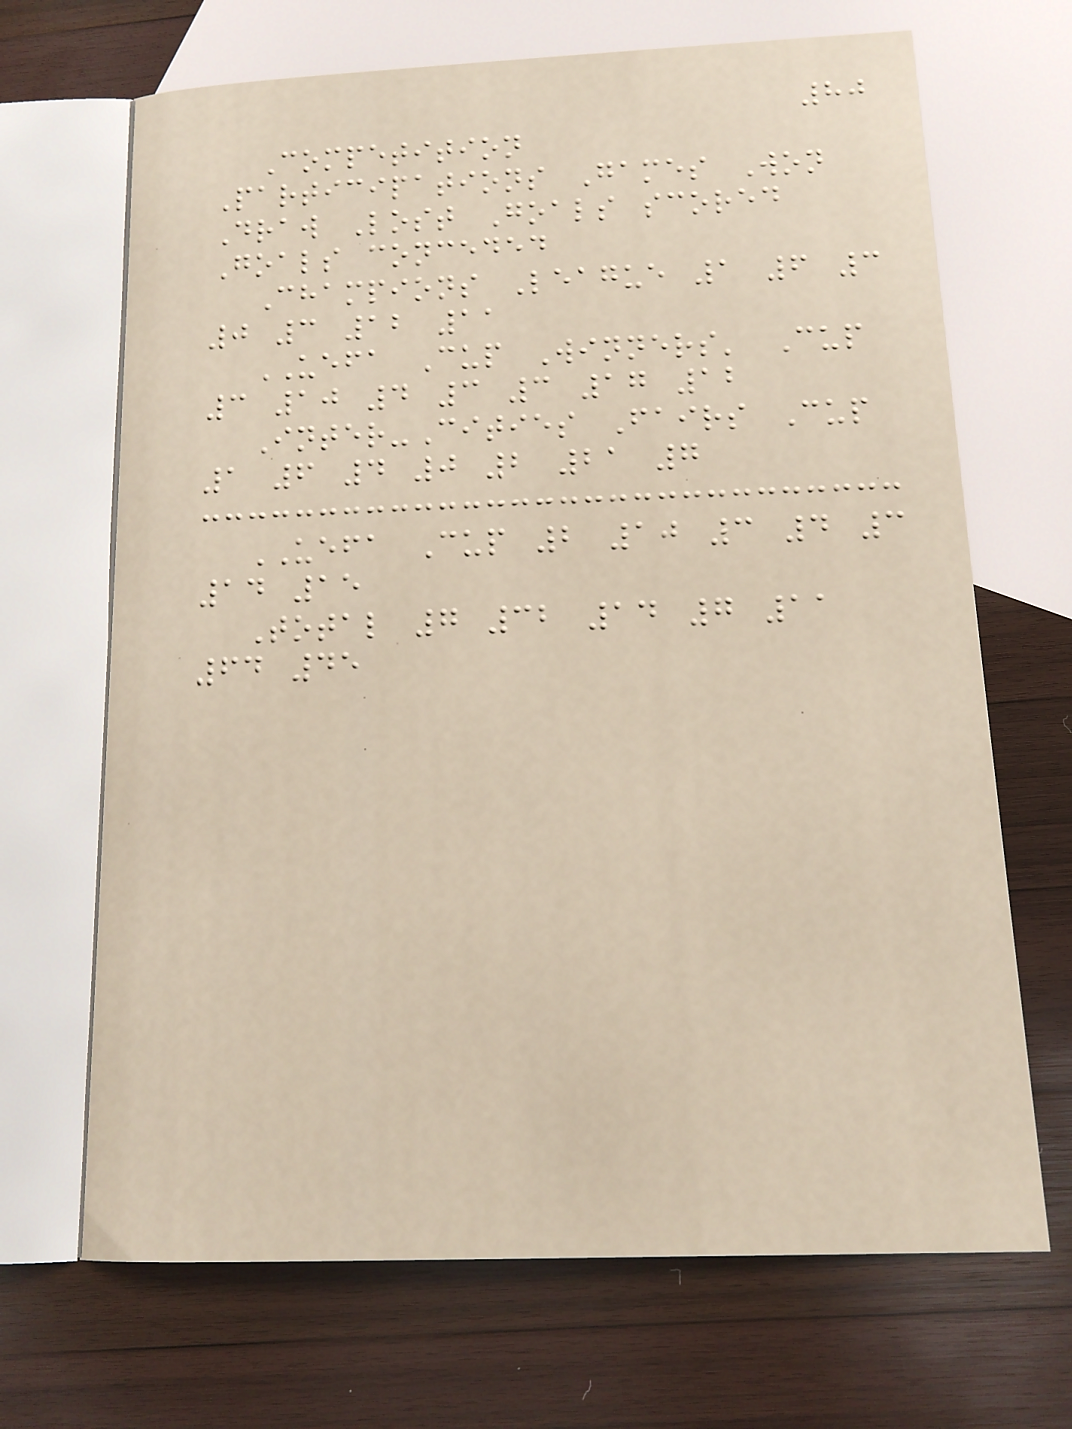80
Competition
Participations Games Won
Draw Lost Goals scored
Goals conceded
Champions League 1 6 3
0 3 12 11
UEFA Cup Winners' Cup
3 10 4 3 3 17 12
Inter-Cities Fairs Cup
1 6 4 0 2 21 7
UEFA Cup 2 10 3 4 3
14 15
Total 7 32 14 7 11
64 45
